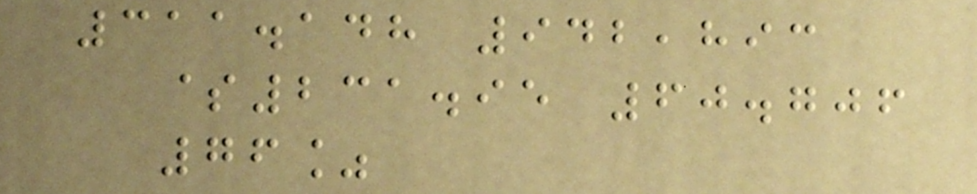311.148 942,893
$231.95 60.706
76%
